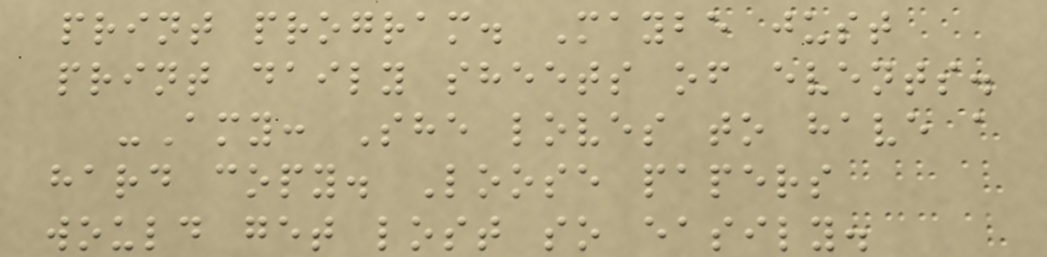print program. Maybe just
print daily sheets of events.
-Amy: She loves to have a
hard copy. Loose papers
would get lost so easily.
